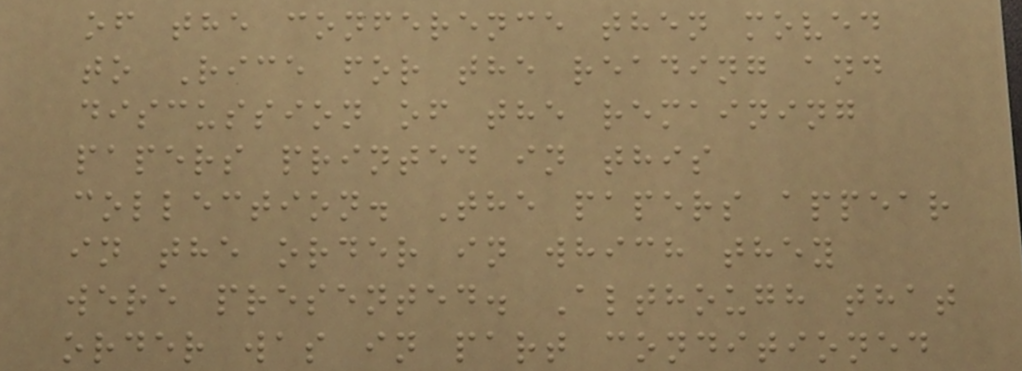of the conference then moved
to Rice for the reading and
discussion of the remaining
papers printed in this
collection. The papers appear
in the order in which they
were presented. Although that
order was in part conditioned
